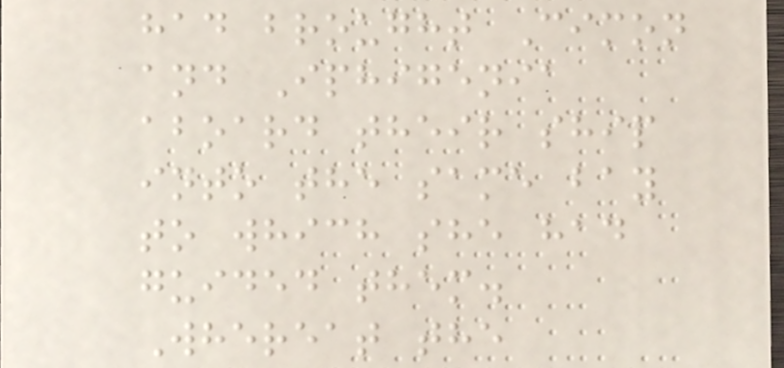had brought Cimon
and Iphigenia
aboard their ship
into the same bay
to which she had
guided them.
Whereat the
